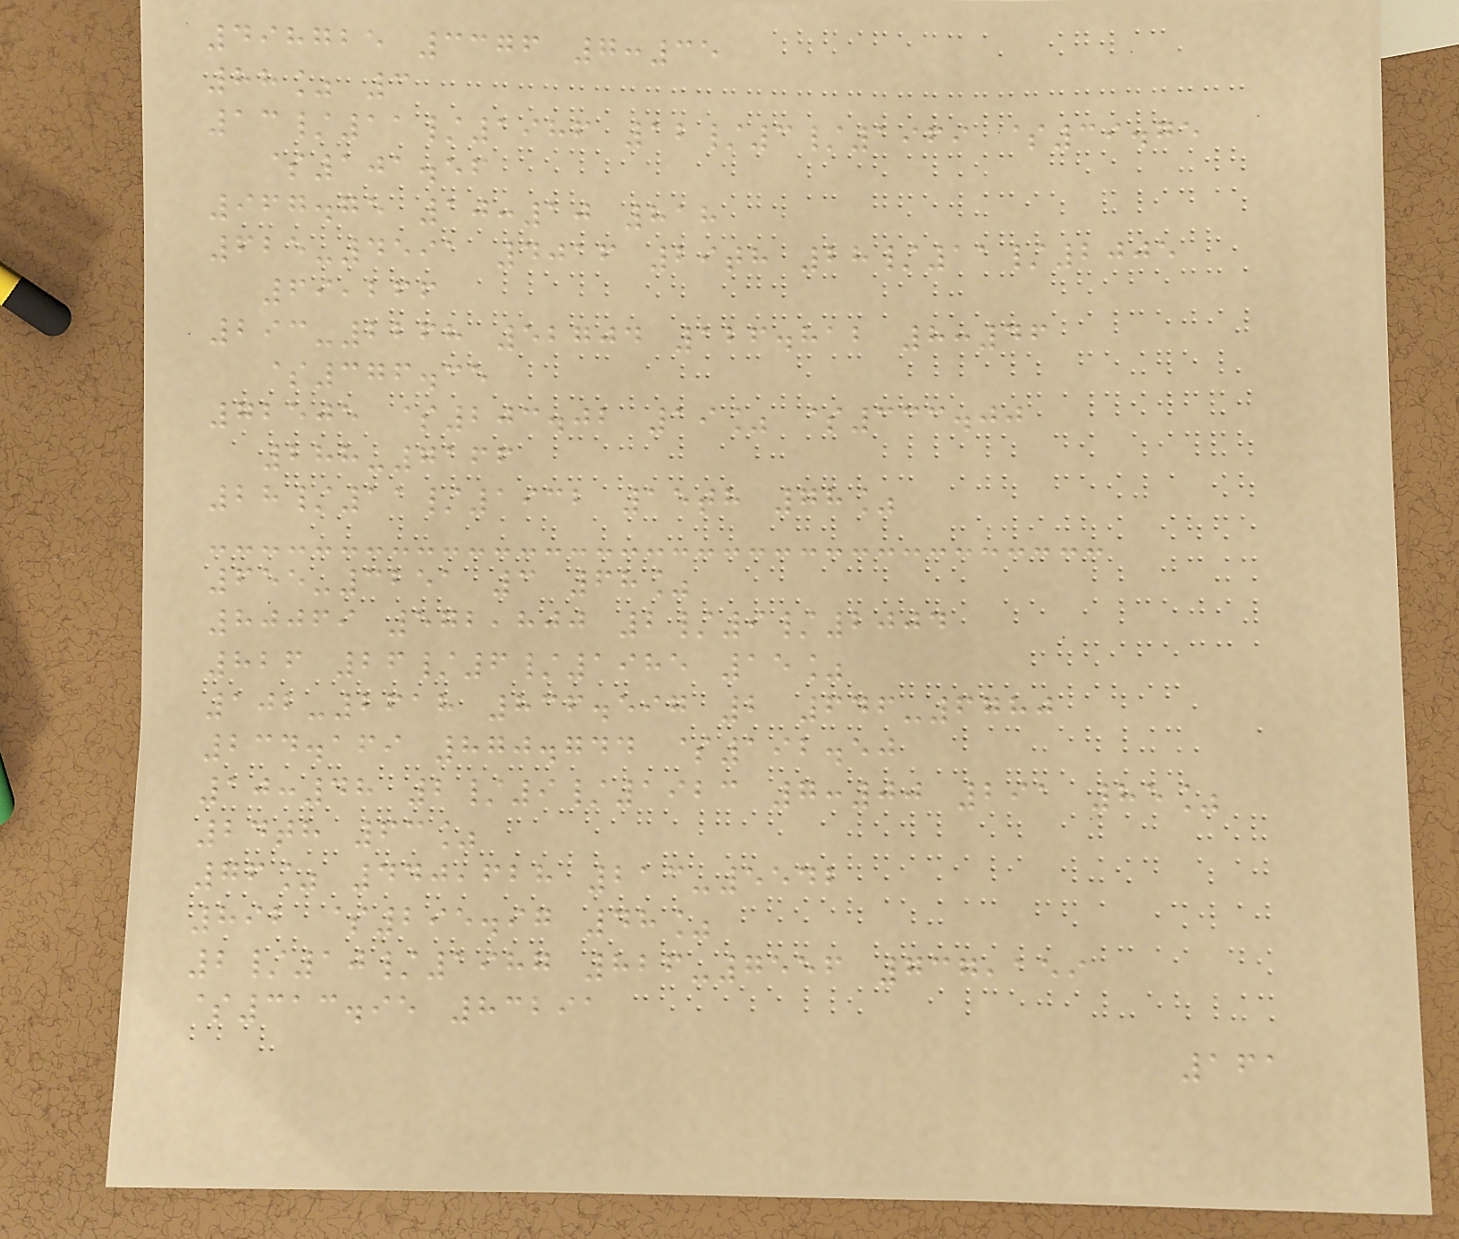498725 3376 7:35
88% 3
13/11/1986 12/3/1969 $39.75
$101.56
967.75 10:10 818
625-4591 4016 29th 28/11/2005
69,266
293-2268 52704 126.812 8:46
$376.35
72505 $203.02 19% $333.00
288-7166
28/11/1932 15th 78%
655-3251 3 68%
80069 572,800 2/9/2004
826 26/6/1985 15%
102-2618 836.597 2 646-6780
234.169 870.744 $192.50
10:48 2/9/1923 7:00 291 85%
24th 63%
76% 440,628 213-5542
892 $295.97 48%
2/10/1987 826-7556 737,159
$313.95 83291
161
